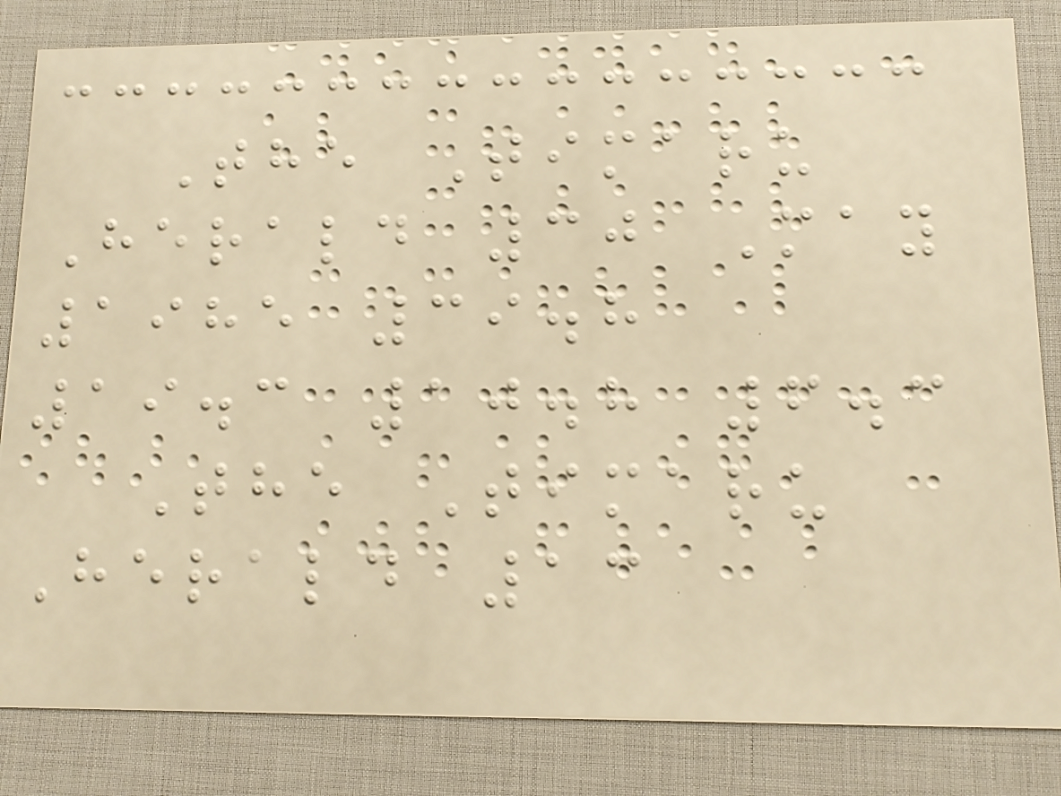The Timaru
Herald 30 May
1985 39.8
19.3 10.8 6.3
The Timaru
Herald 13
